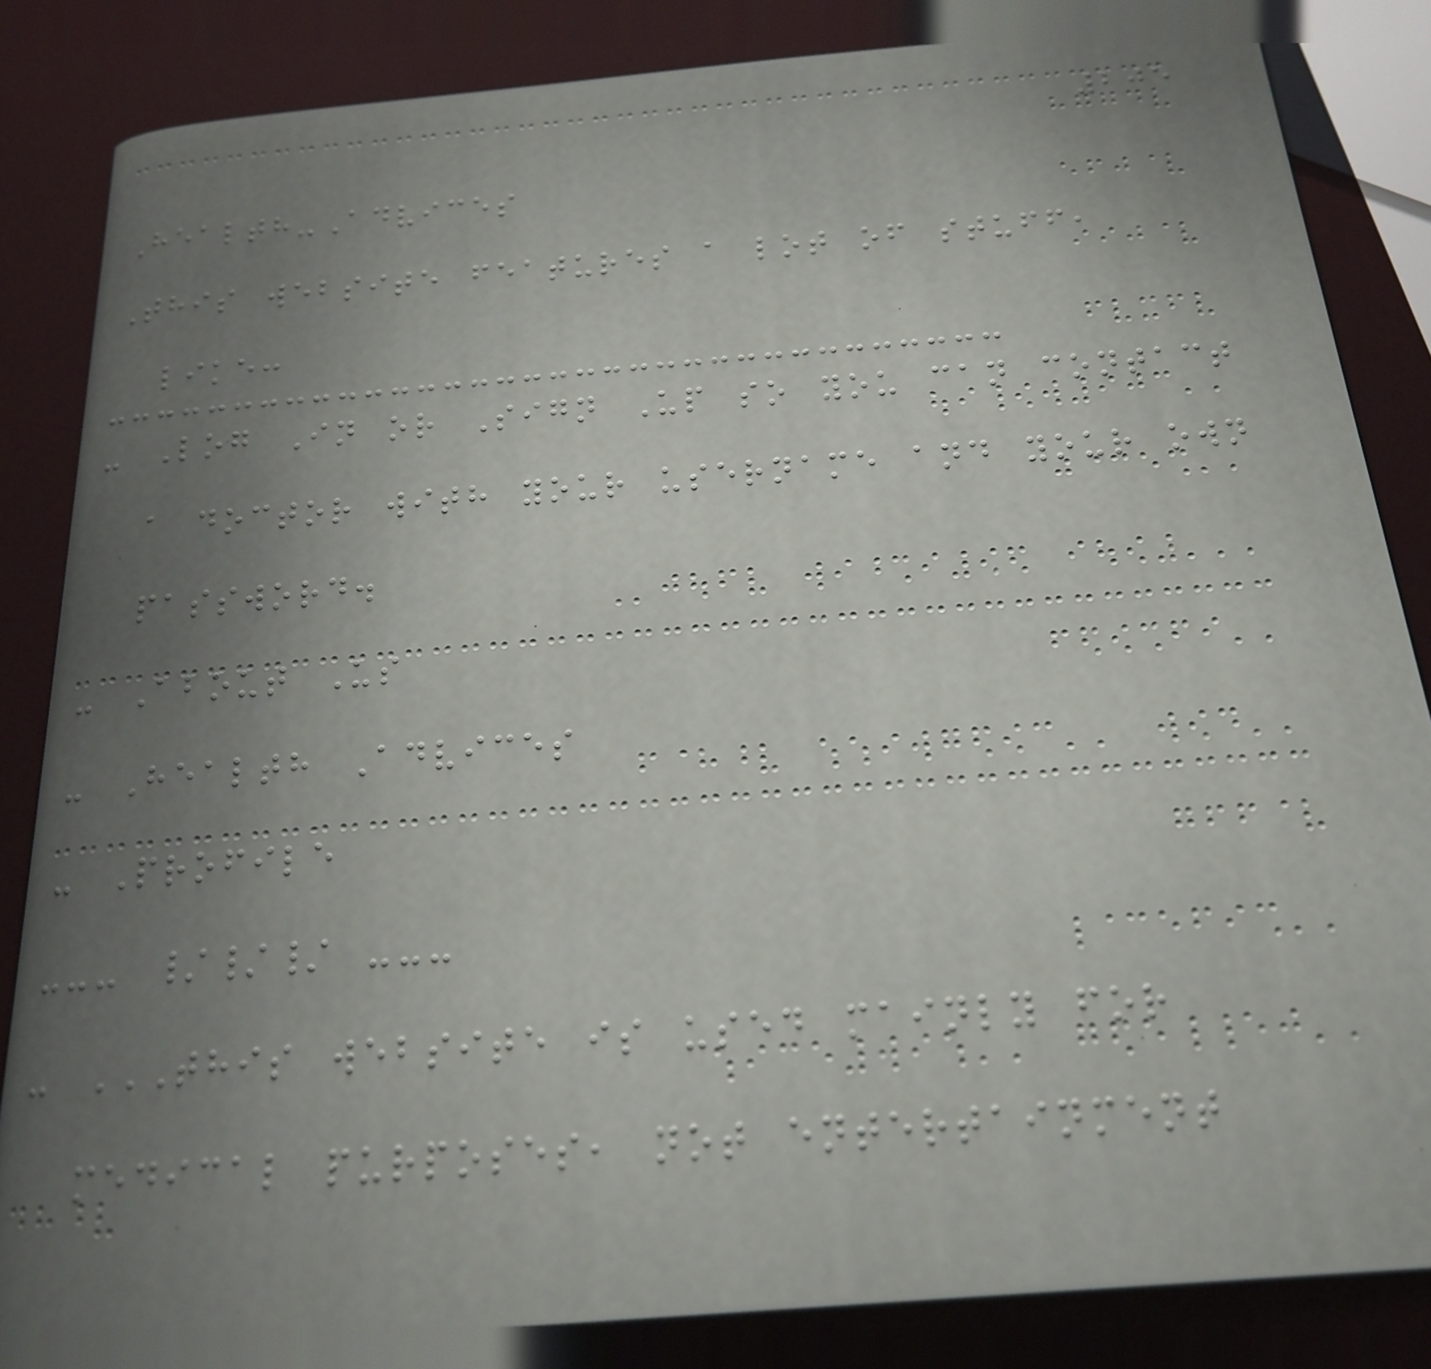205
Health-Advices
This website features a lot of stuff,
like:
- Log In or Sign Up so you can contact
a doctor with your username and your own
password.
- About Us
- Health Advices
- Profile
--- /// ---
- THIS WEBSITE IS USED MAINLY FOR
MEDICAL PURPOSES, NOT ENTERTAINMENT
